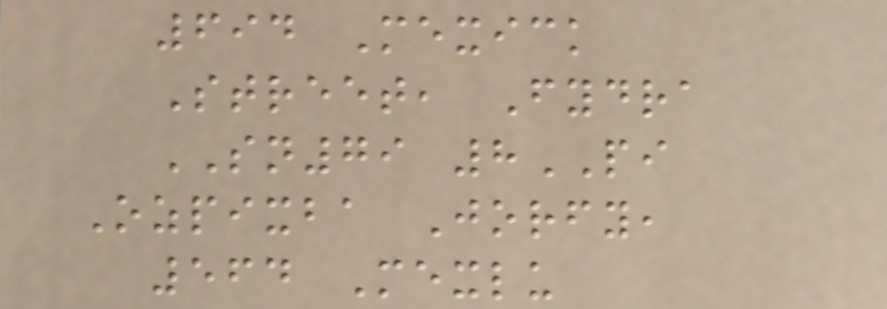694 Mexick
Street, Fydra
SN79 8PI
Ozpixba Jorfy,
564 Mexlu
